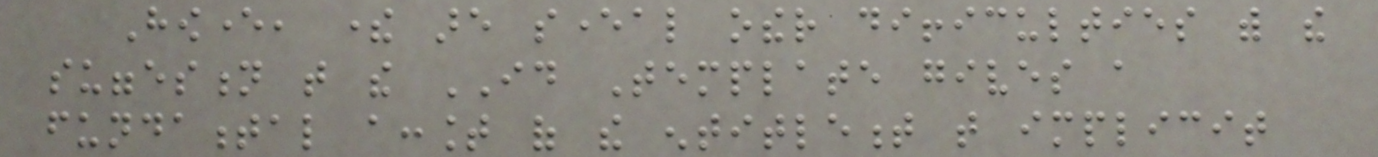However, there are several other difficulties with the
suggestion that the ID Template gives a
fundamental account of the entitlement that implicit
